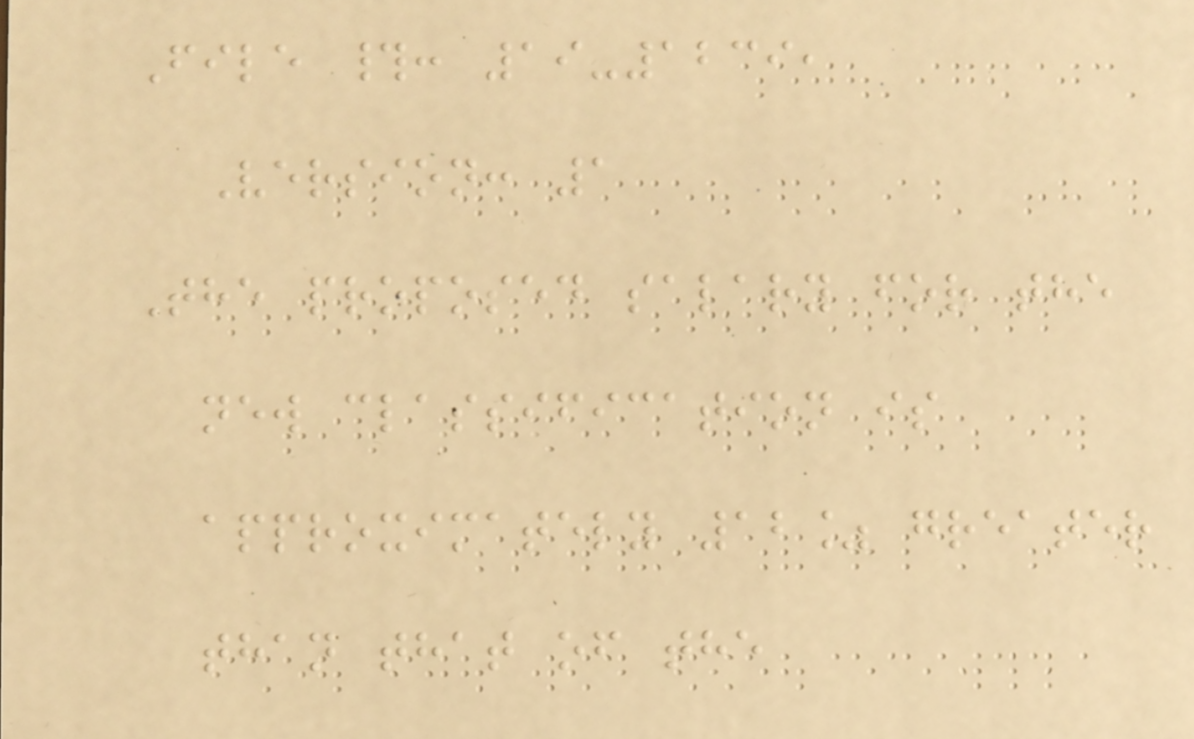File #: 19-1239,
Version: 1
The proposed salary for the
new classification is
approximately 12% greater
than that of the
